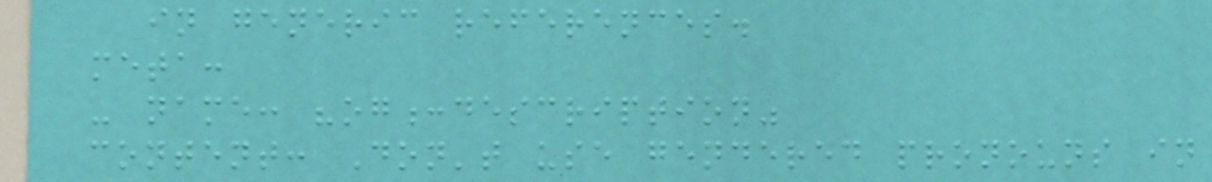in generic references.
meta:
- name: "og:description"
content: Don't use gendered pronouns in
